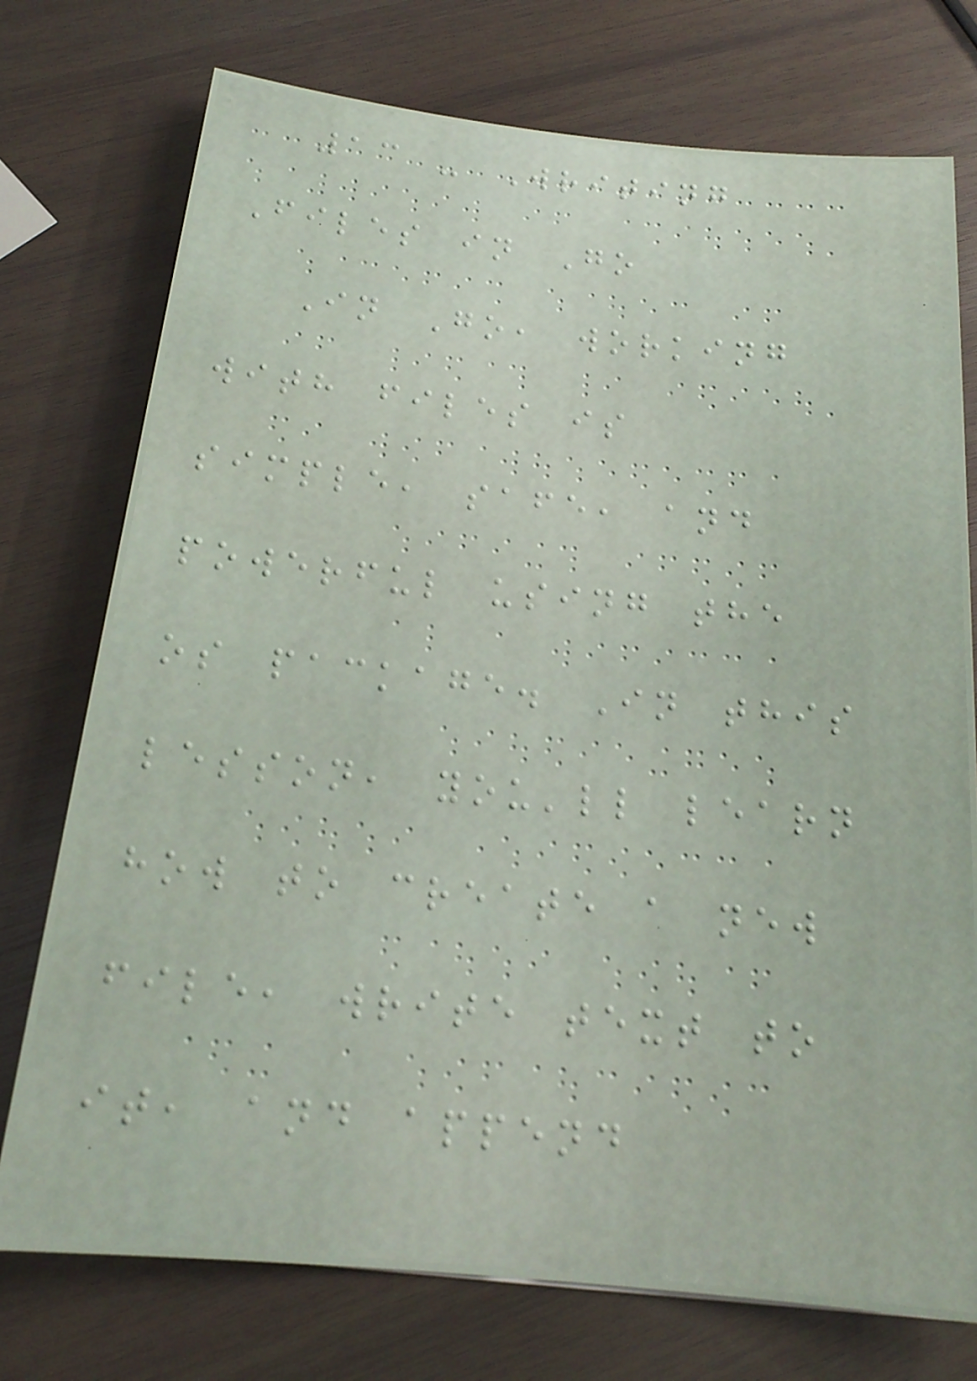13 - Writing
Files in Go
In Go, working
with files is
simple, safe, and
powerful using the
os package. In this
lesson, you'll learn
how to create a new
file, write text to
it, and append
